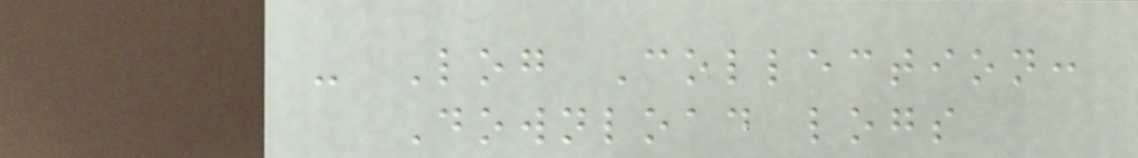- Log Collection:
Download logs
